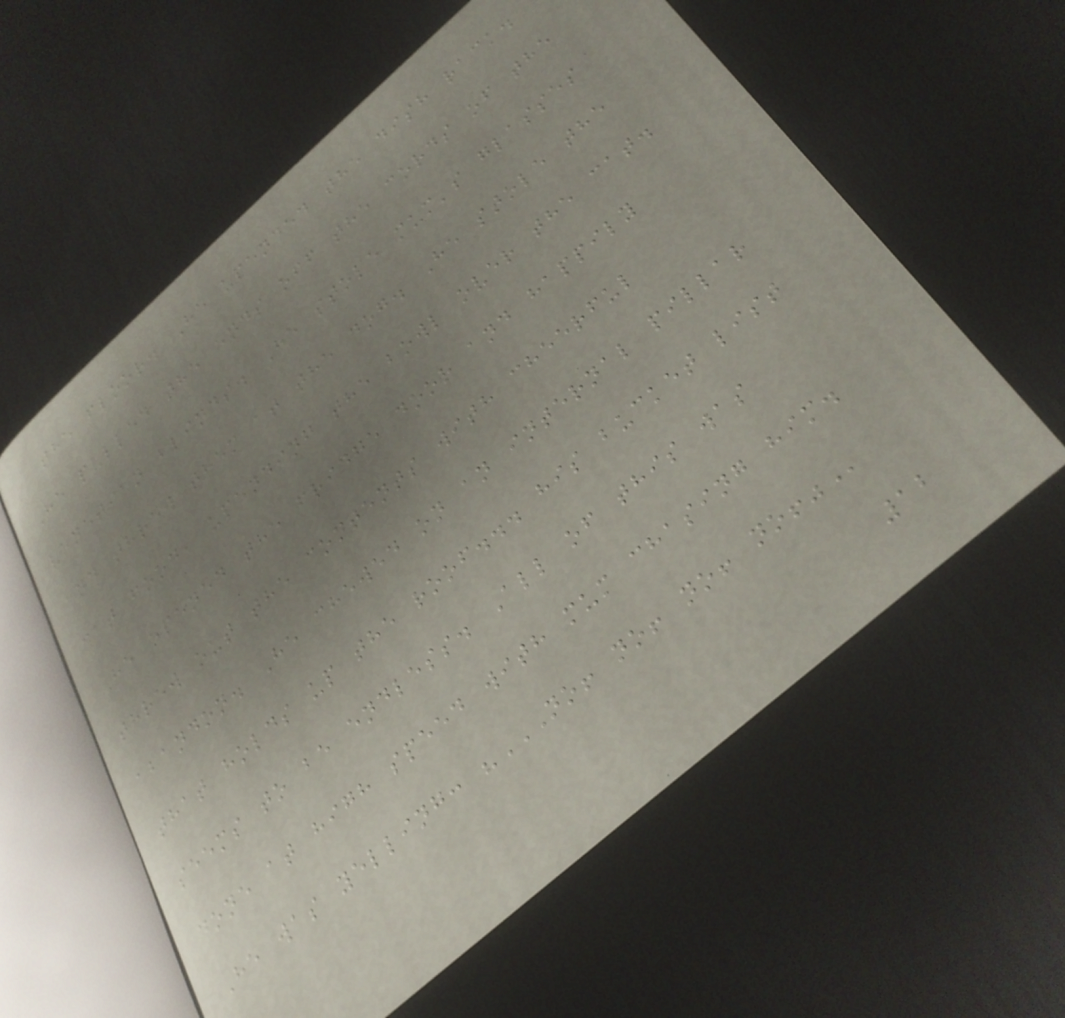the floor. He upended the dish rack.
He pulled the ends off the cords of the
venetian blinds. He stole mum's glasses
and threw them at the dog. He stole the
cat food, upending the bowl over the cat.
He opened the fridge door and happily
threw out the contents with cheerful
abandon. He chewed on an internal pillar
that holds up the roof... his bucket list
seems to be endless. All of this was
done at high speed with mum chasing him.
He was yelling: "NO! NO! NO! NO!"
12
